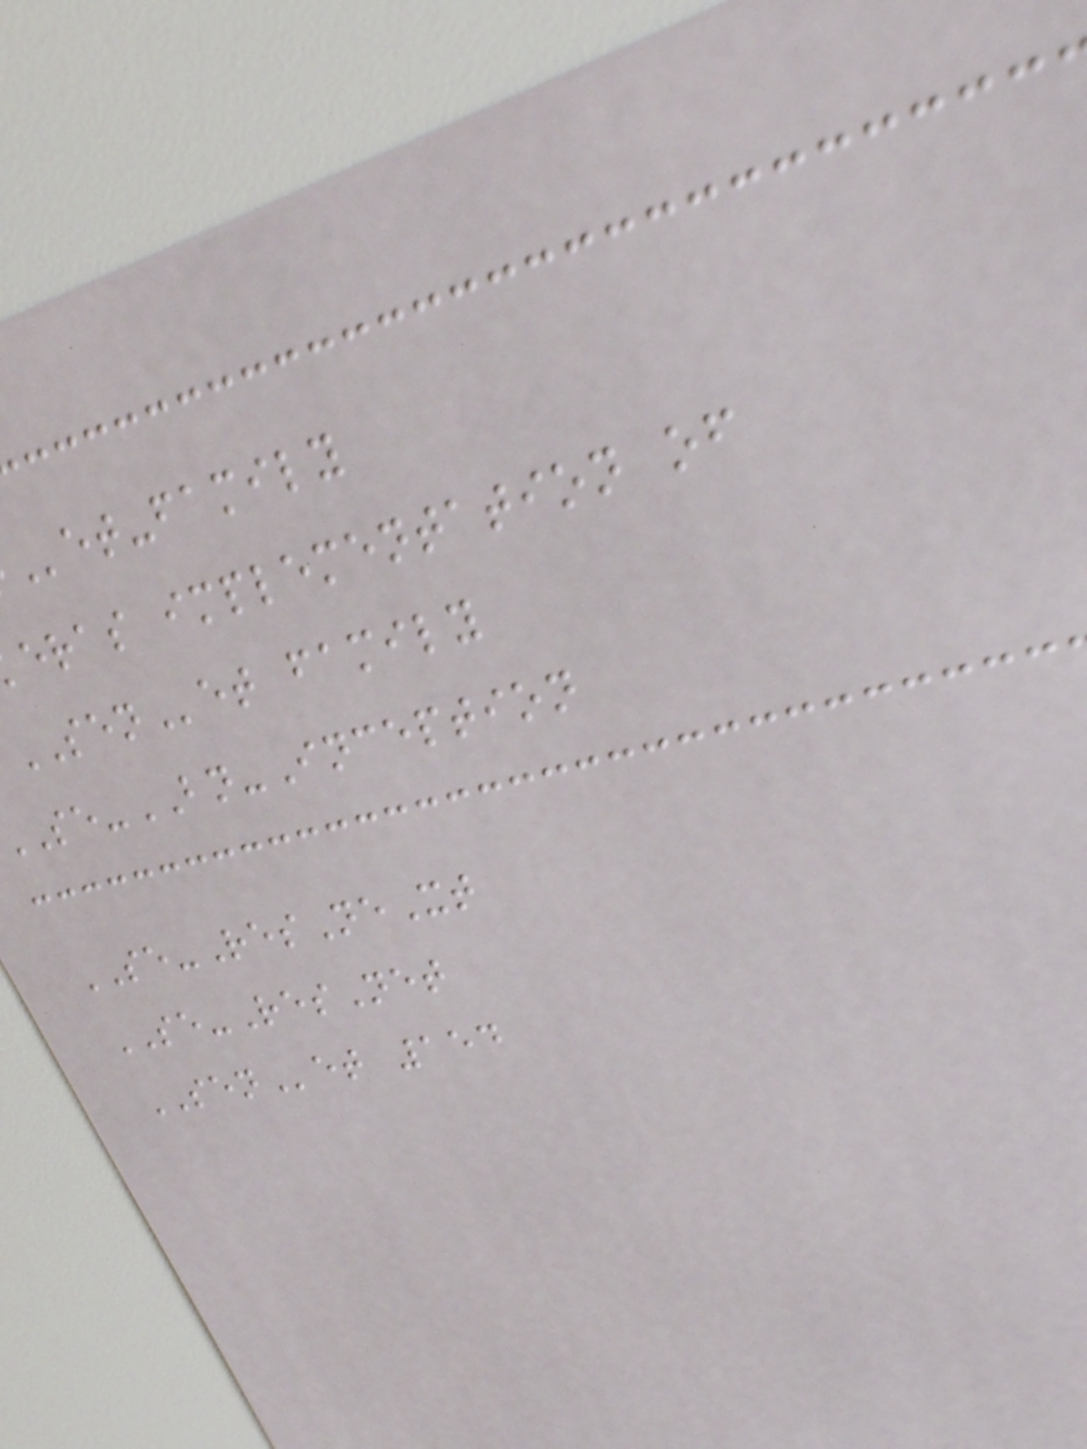et-family
eras implementation of
SENet family
-BN-Inception
SE-ResNeXt
SE-ResNet
SENet 154
